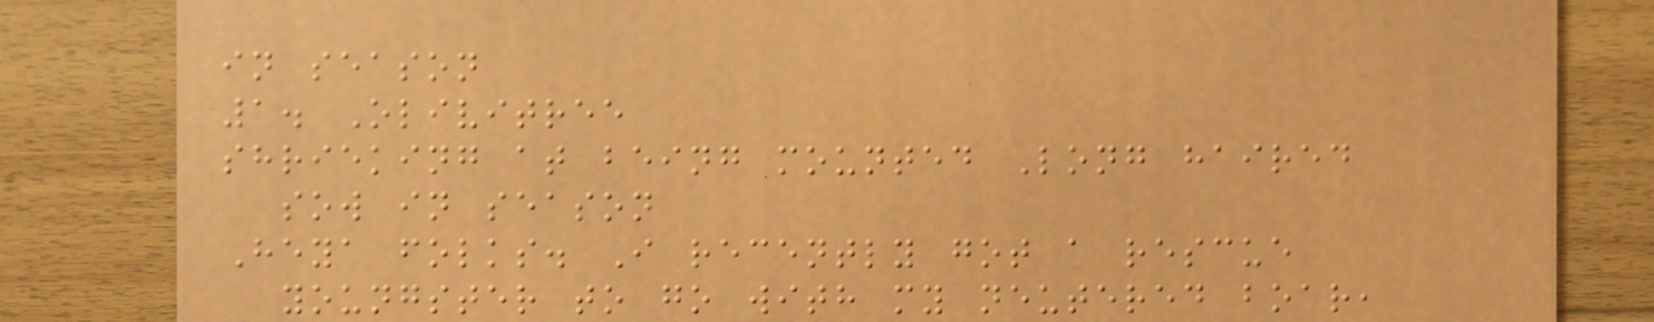in season
1. Olivitree
shrieking at being mounted Long haired
sow in season
Heya folks. I recently got a rescue
youngster to go with my neutered boar,
